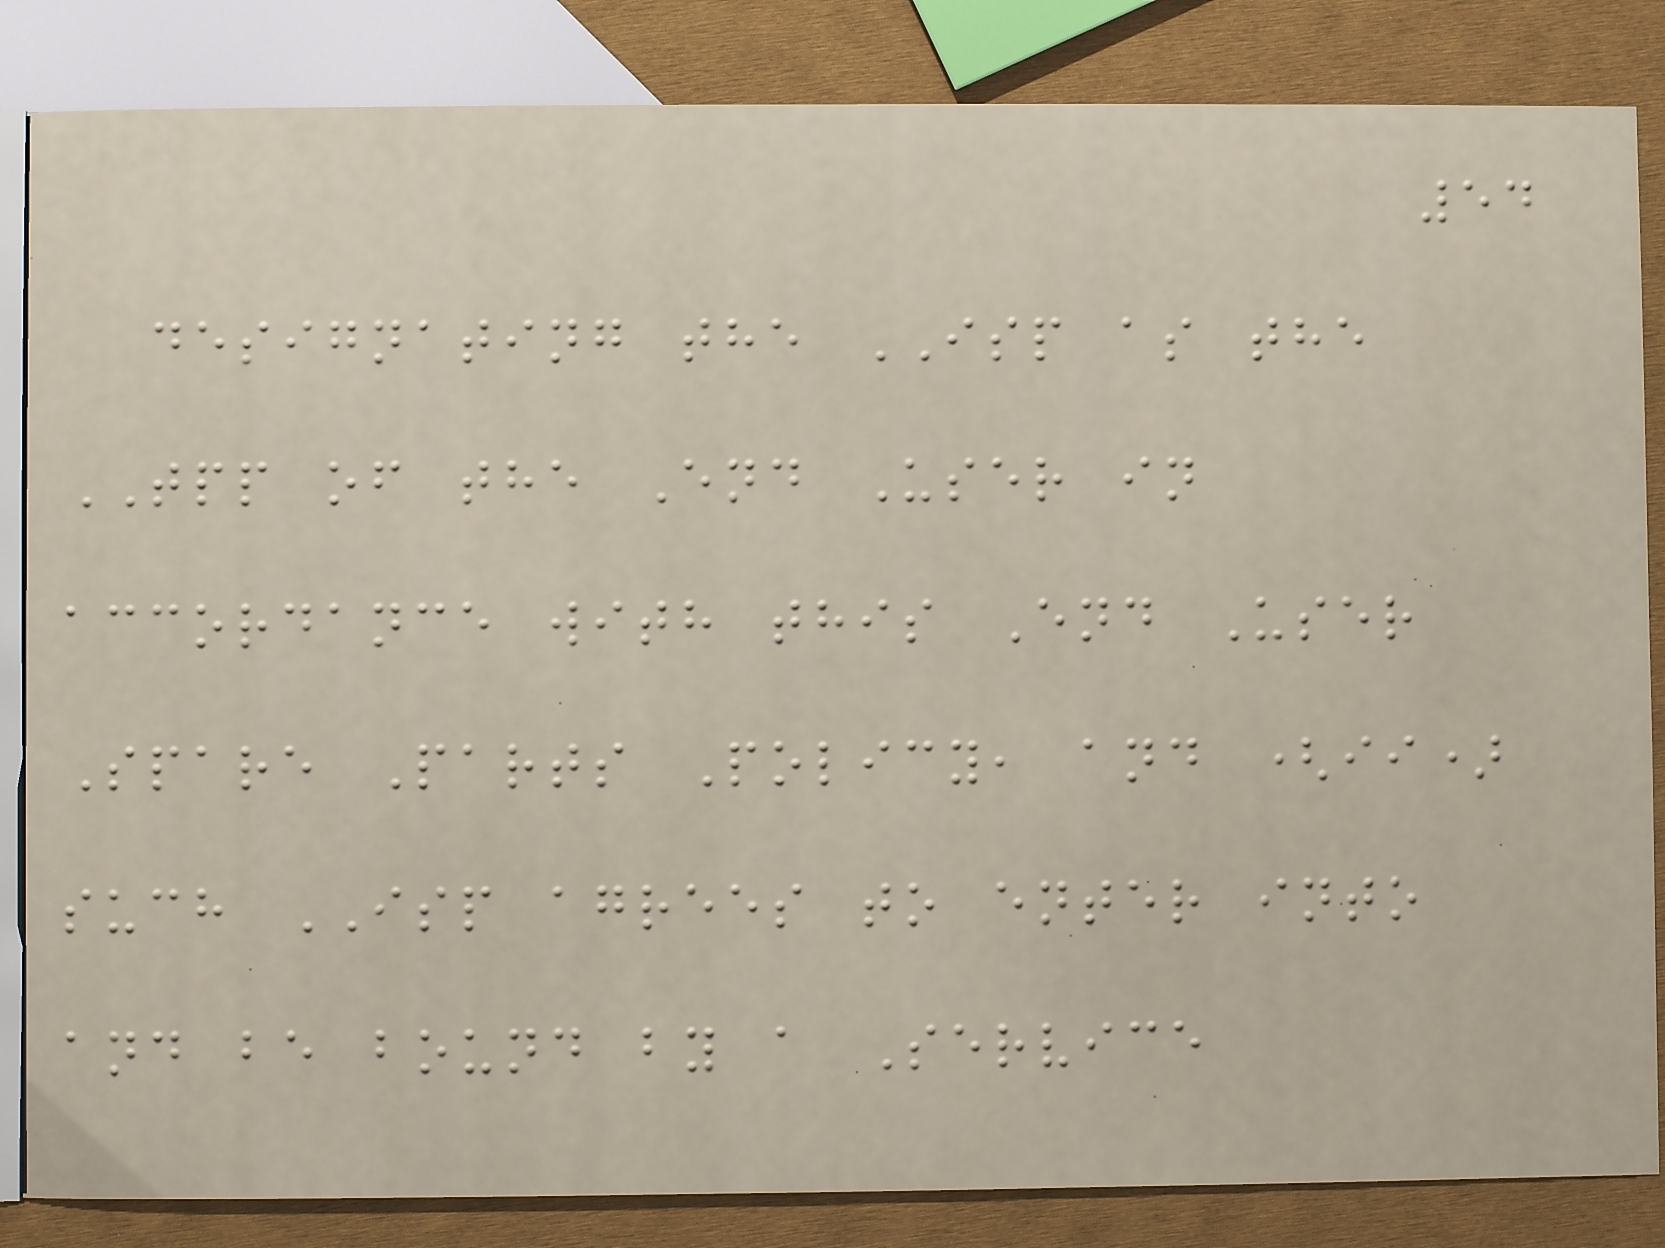54
designating the ISP as the
TPP of the End User in
accordance with this End User
Spare Parts Policy, and (ii)
such ISP agrees to enter into
and be bound by a Service
